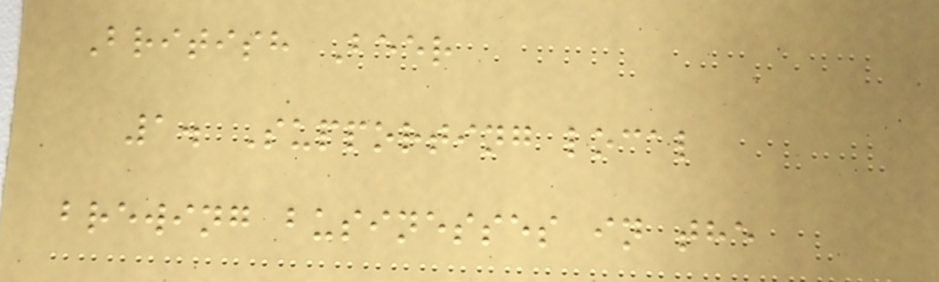British Beer
1. Supporting local
brewing businesses in the
